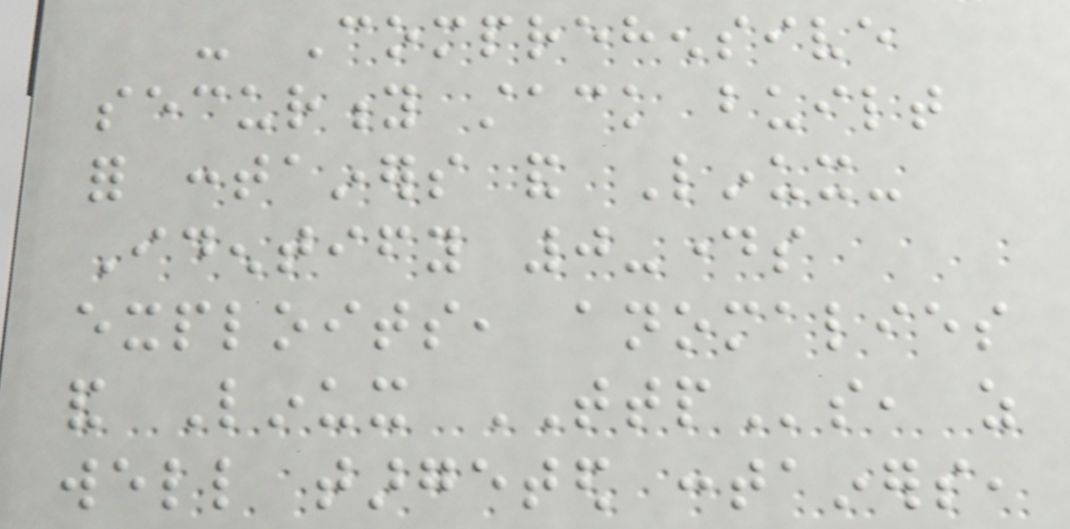- Comprehensive
security stack built
for containers and Linux-
Identify 0-days
exploits, anomalies
and Linux TTPs, as
well targeted containers,
